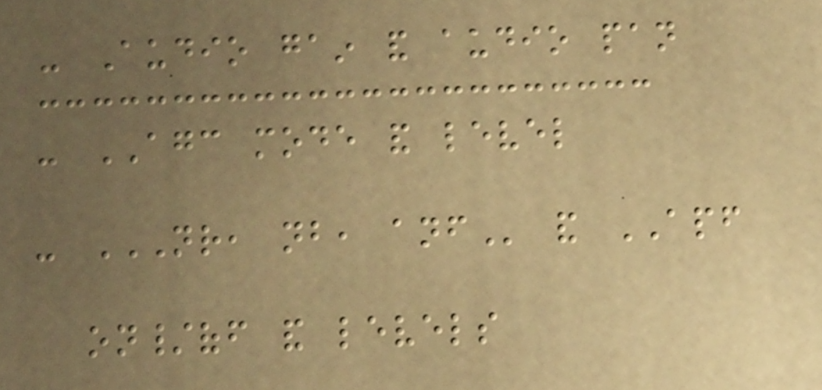- Audio gain and audio pan
- AGC mode and level
- NR, NB, ANF and APF
on/off and levels
